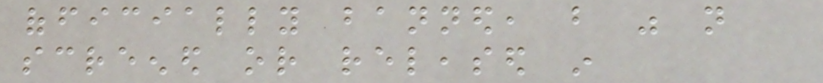officially banned, but was not
screened or released in
